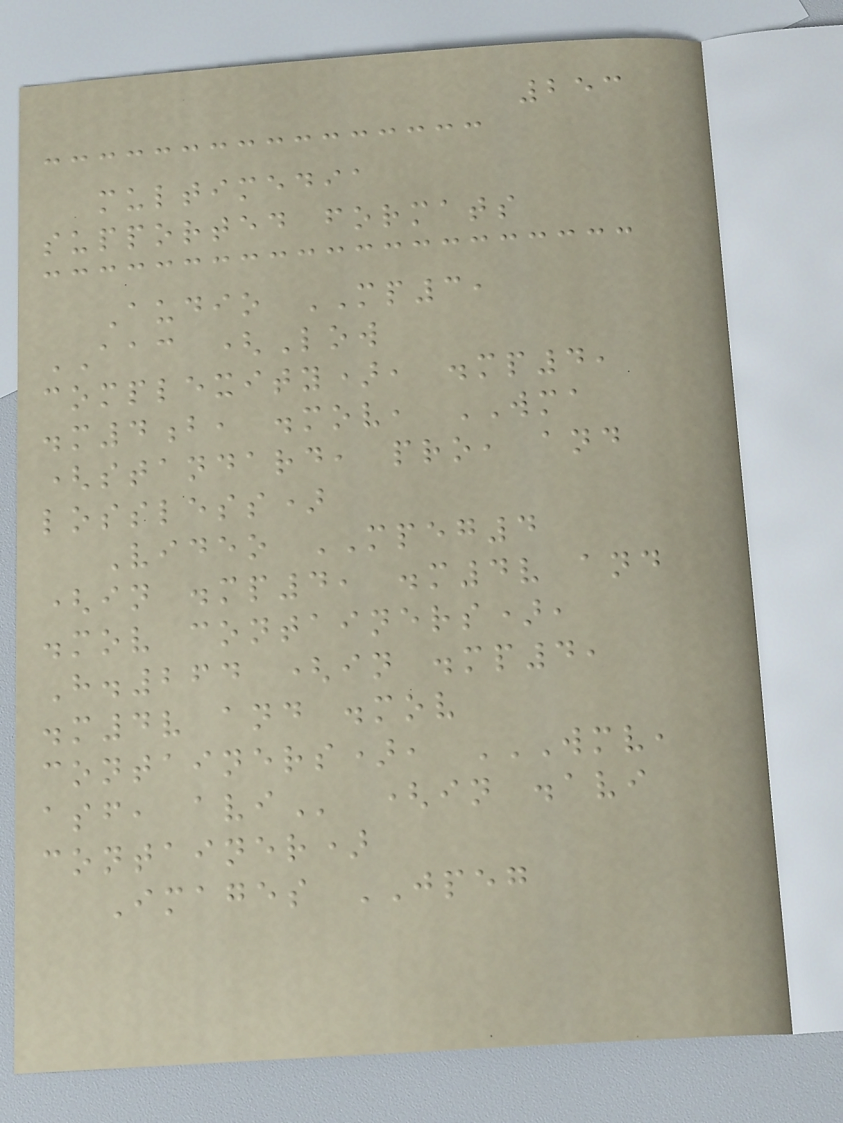253
multimedia
supported formats
Audio MP3,
AAC (Low
complexity), .mp4,
.m4b, .mov, WMA
(standard, pro, and
lossless)
Video MPEG4
(in .mp4, .m4v and
.mov containers),
H.264 (in .mp4,
.m4v and .mov
containers), WMV,
ASF, AVI (in .avi
container)
Images JPEG
